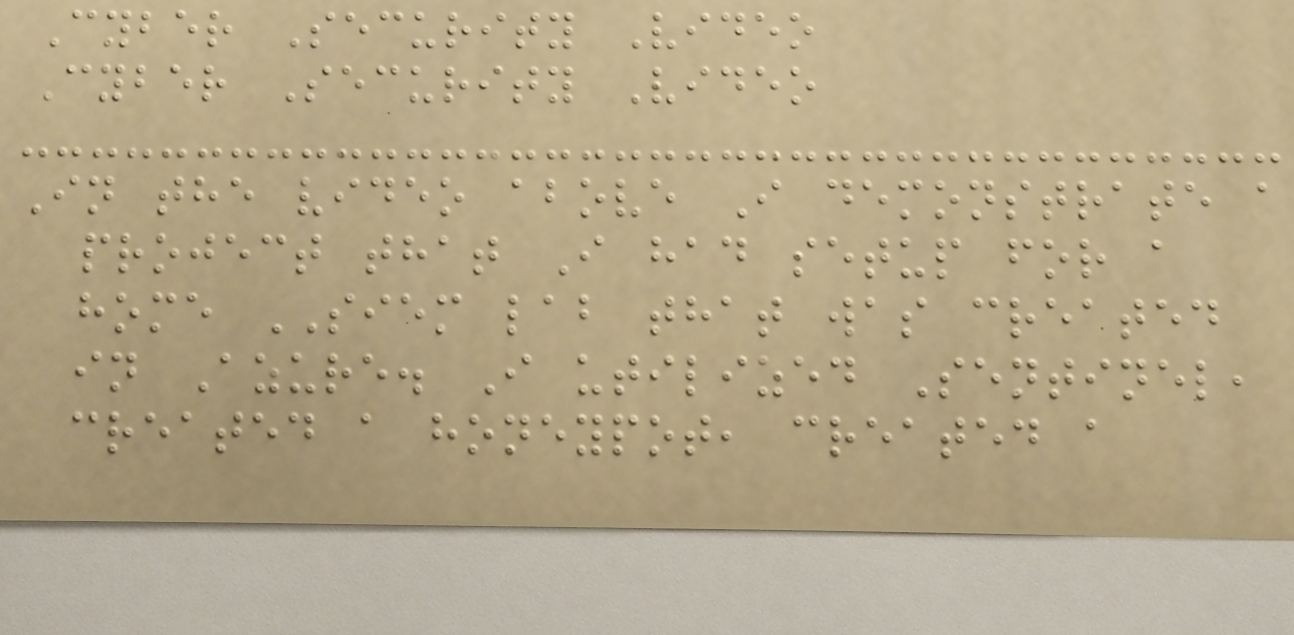Cyber Security Video
Cyber Security Video
In the video above I demonstrate a
project that I had setup for a
home SIEM lab that was created
in Azure. I utilized Sentinel,
created a honeypot, created a
